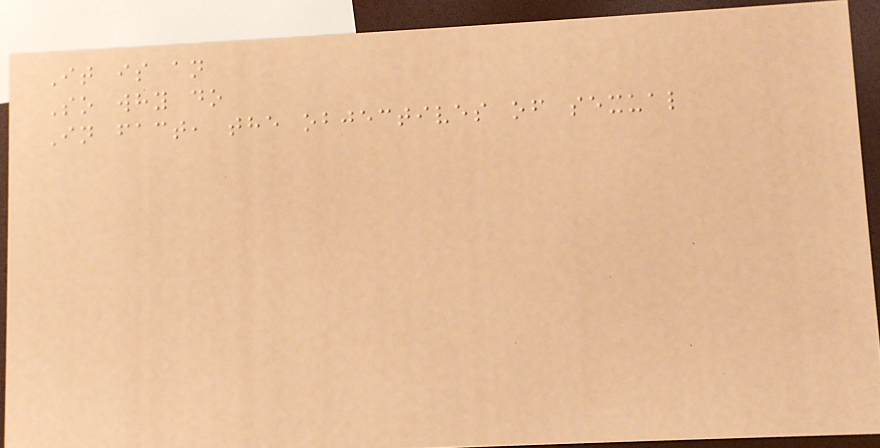It is an
So why do
In fact, the objectives of sexual
